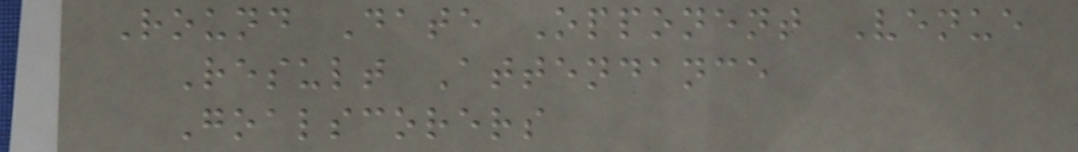Round Date Opponent Venue
Result Attendance
Goalscorers
